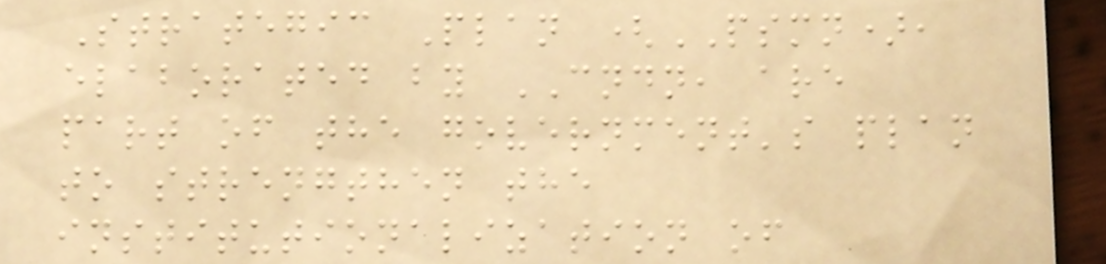Strategic Plan (PSMN),
elaborated by CNDN, are
part of the government's plan
to strengthen the
institutionalization of
